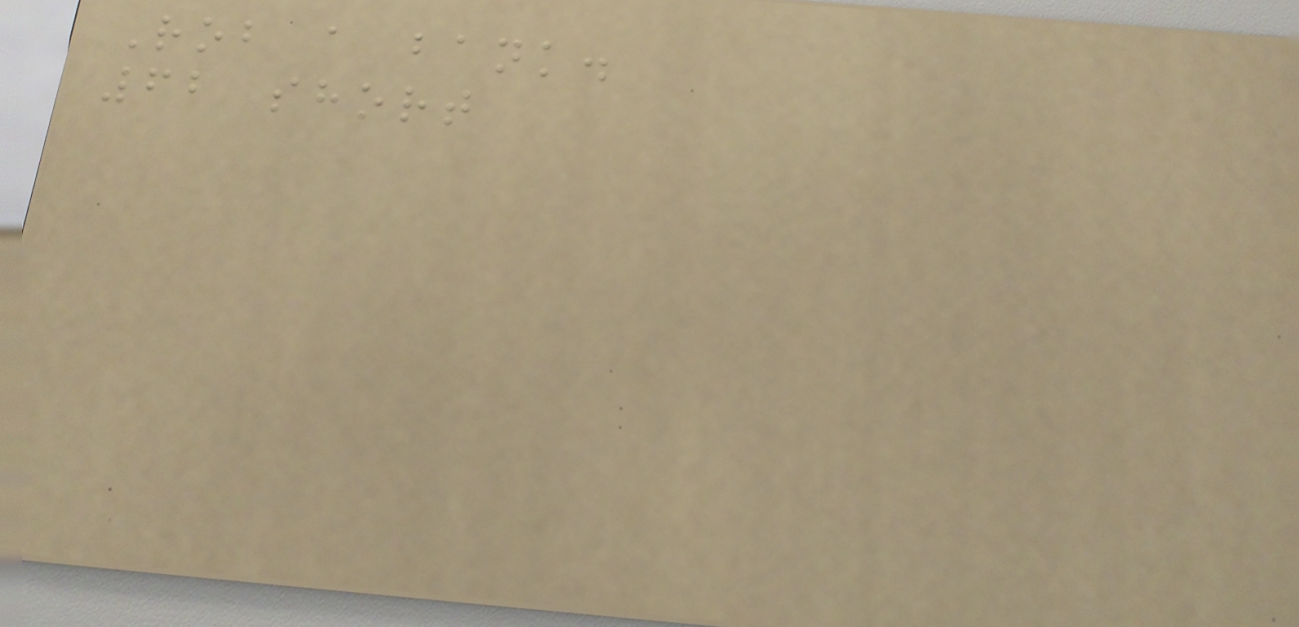Rob a bank.
62 short
